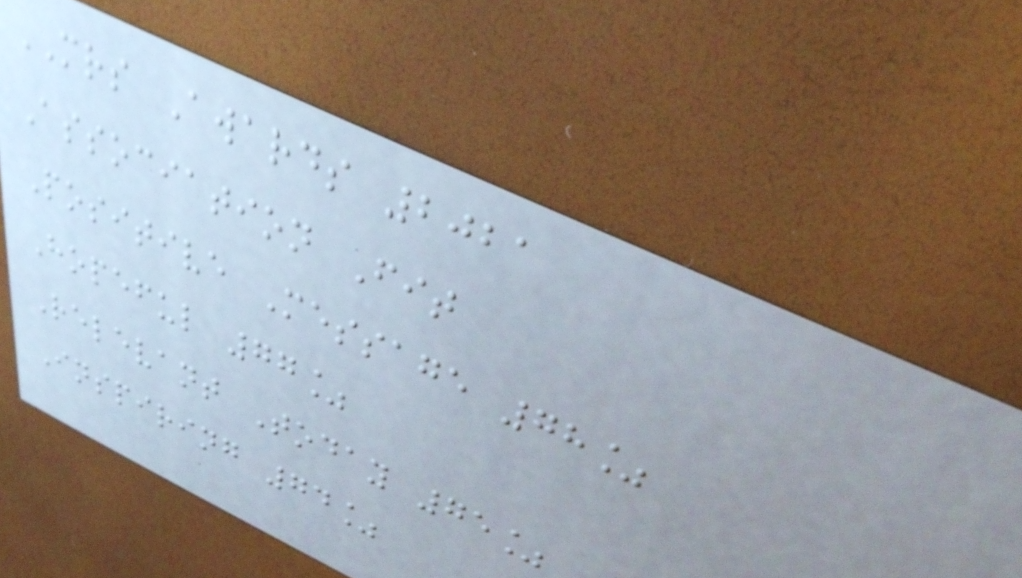MRS Awards 2021
Association Fit
Positive Message 78%
Hopeful 77%
Relevant Today 75%
Inspiring 74%
